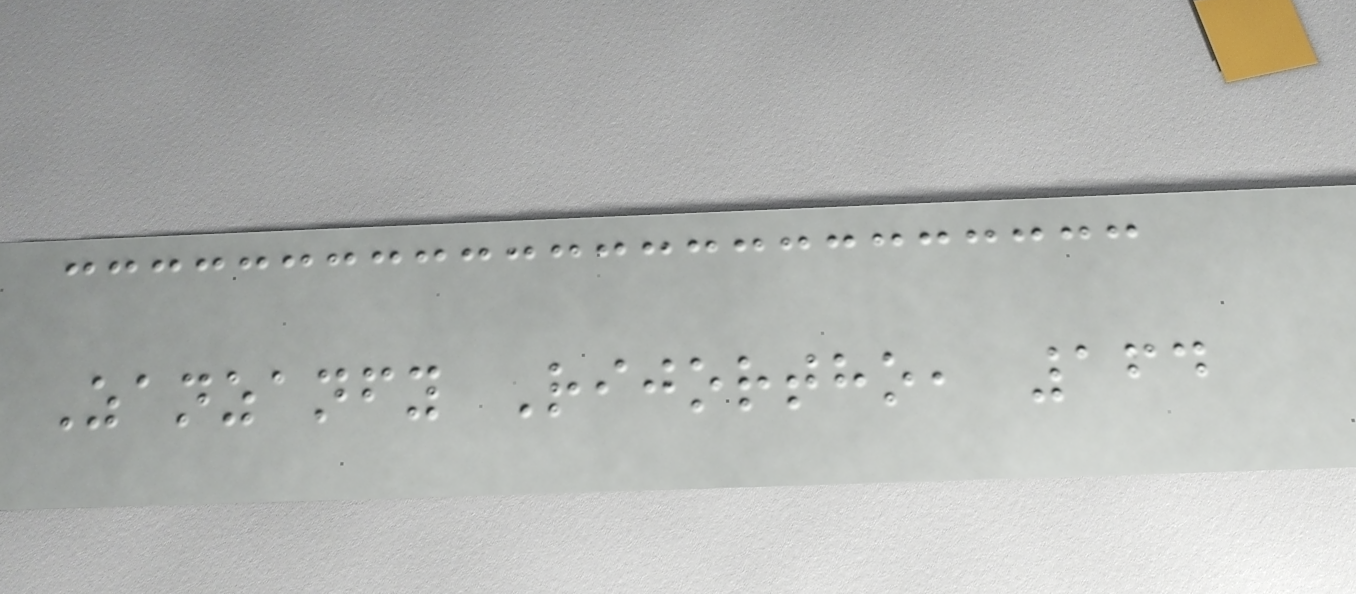Zanzanfy Rijortho, 164
